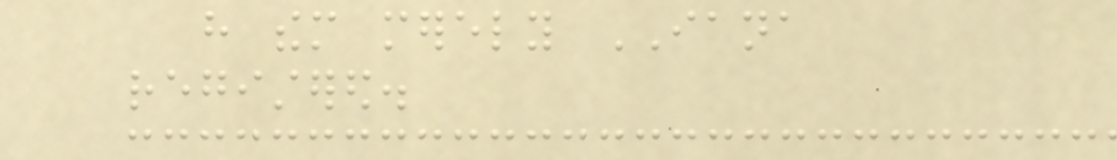have them merely IANA
registered.
